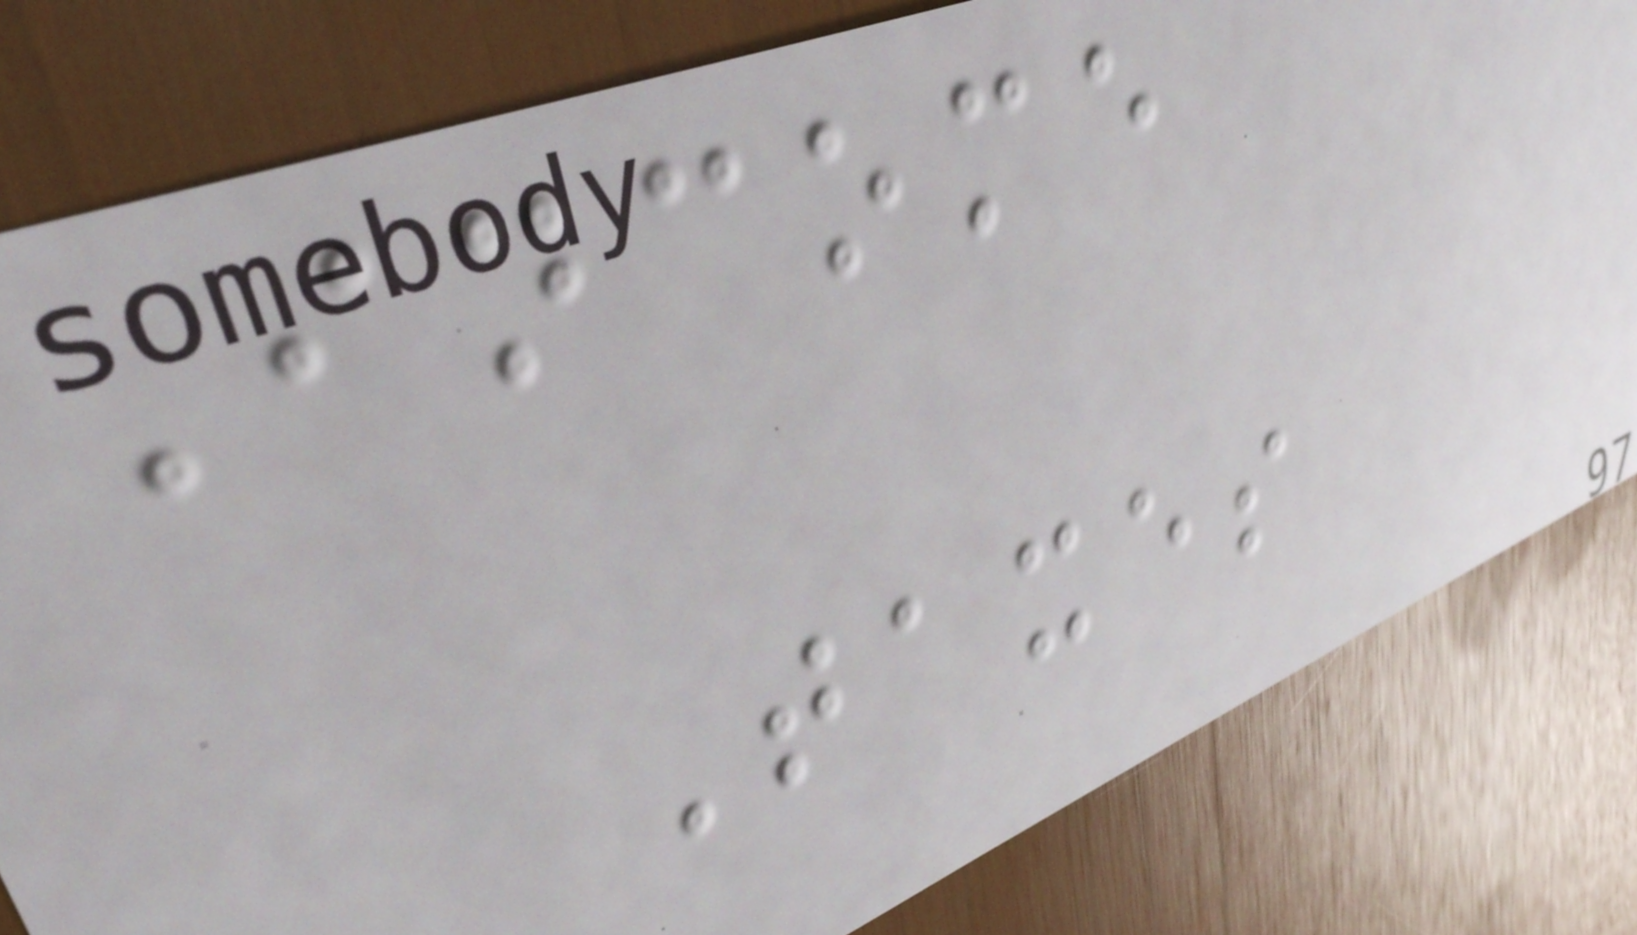Income
Taxes
